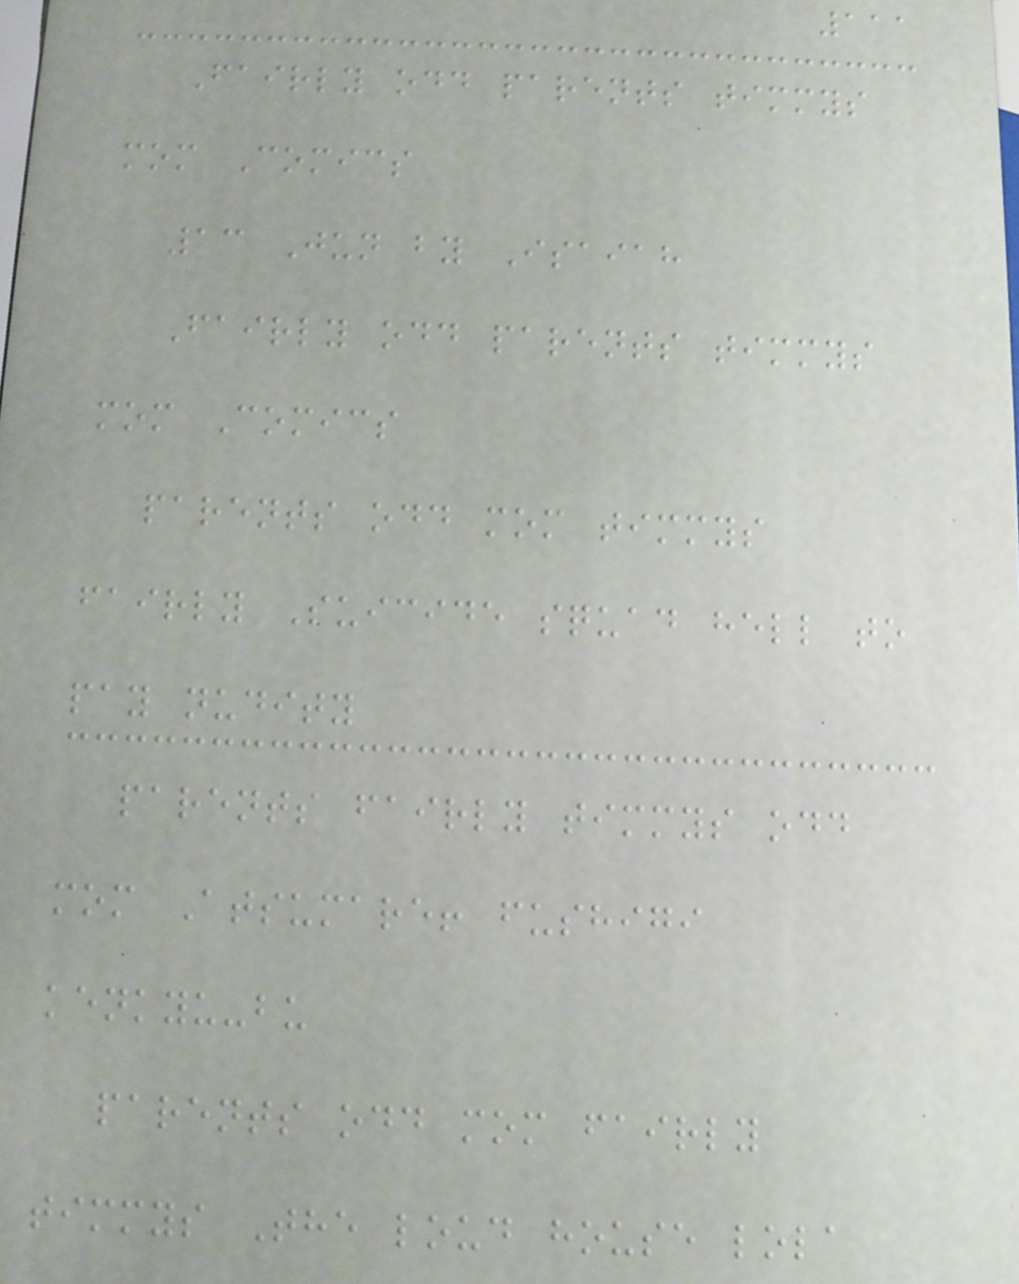111
Fairly odd parents timmys
mom Comics
13 Jun by Isaiah
Fairly odd parents timmys
mom Comics
parents odd mom timmys
fairly Suicide squad hell to
pay nudity
parents fairly timmys odd
mom Atsumare! fushigi
kenkyu-bu
parents odd mom fairly
timmys The loud house lola
